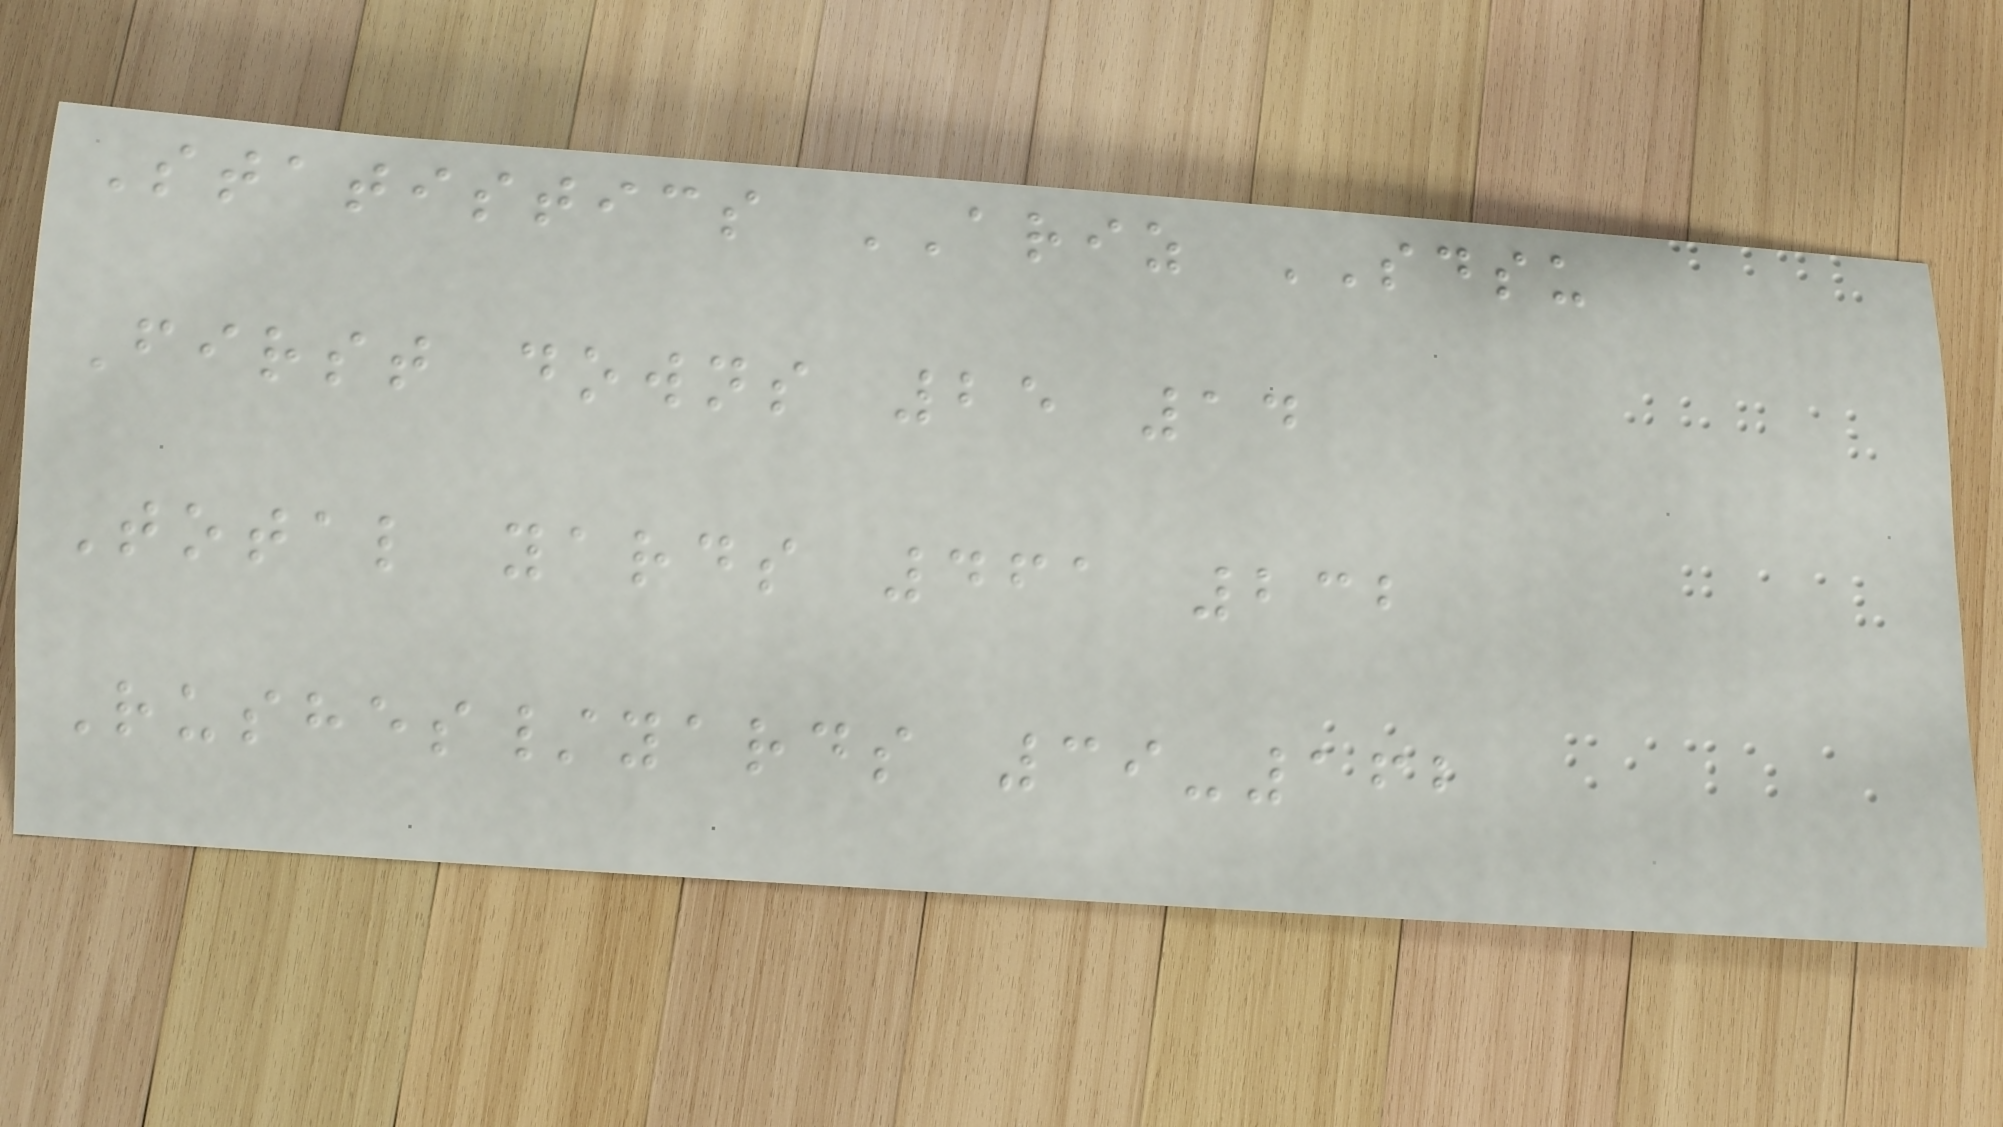Statistics ARIZ SDSU
First downs 25 14
Total yards 461 232
Rushes/yards 39-162
